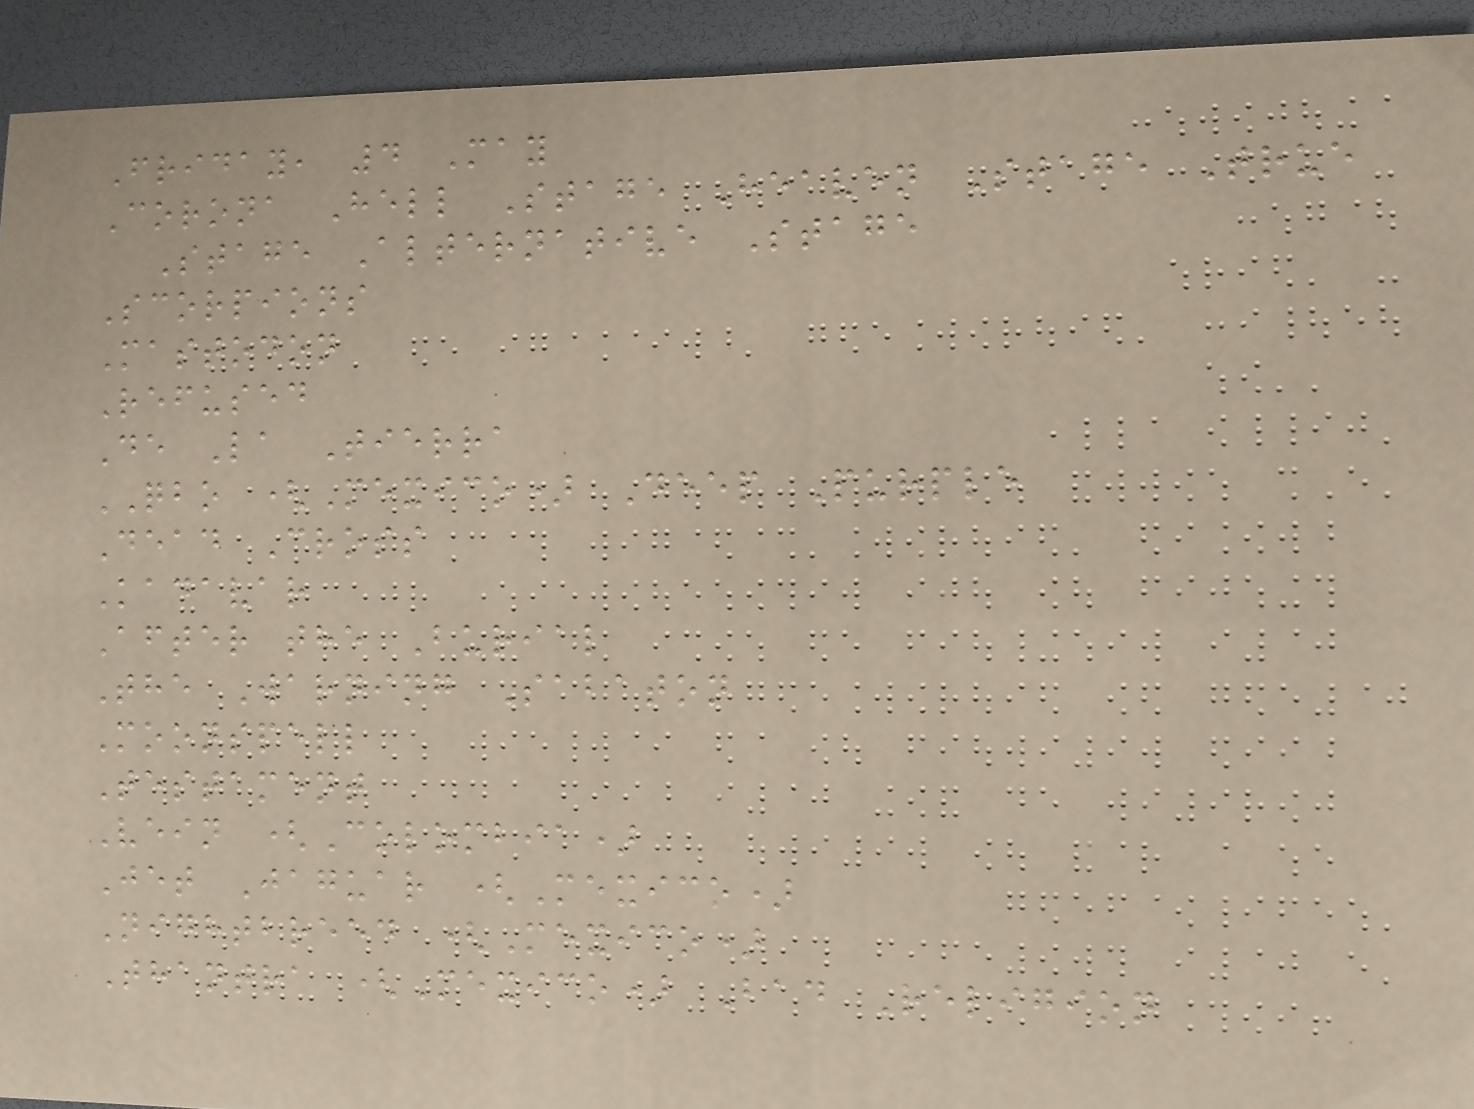Friday, 4 May
Corona Hell Stage Heaven Stage True
Stage Alternative Stage
Scorpions
Mastodon
Refused
De La Tierra
QBO (Mexico) Deep Purple
Dead Cross
Kadavar
After the Burial
The Warning Sabaton
Moonspell
Testament
Vein (Colombia)
Jet Jaguar (Mexico)
Nightbreed (Mexico)
Thantra (Mexico) Bad Religion
